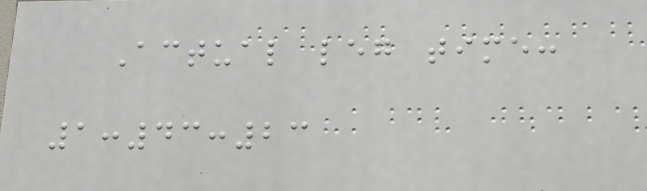Actual leg time:
1:43:23
